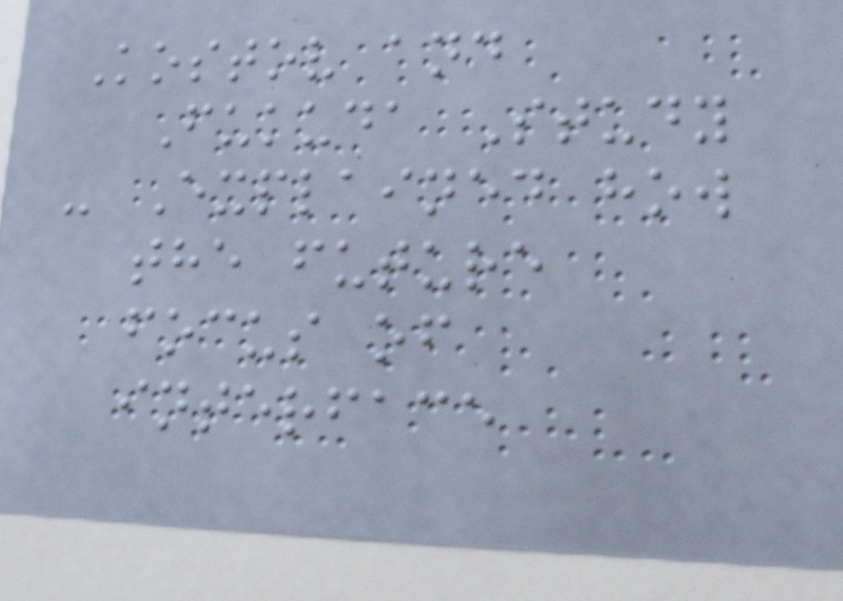Kostov and
Fukuda Study
- Explained how
the future
focus of
interface
